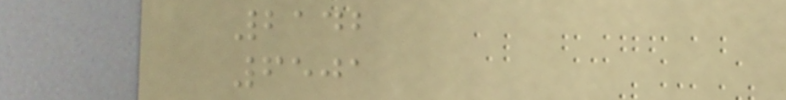2142
6501
